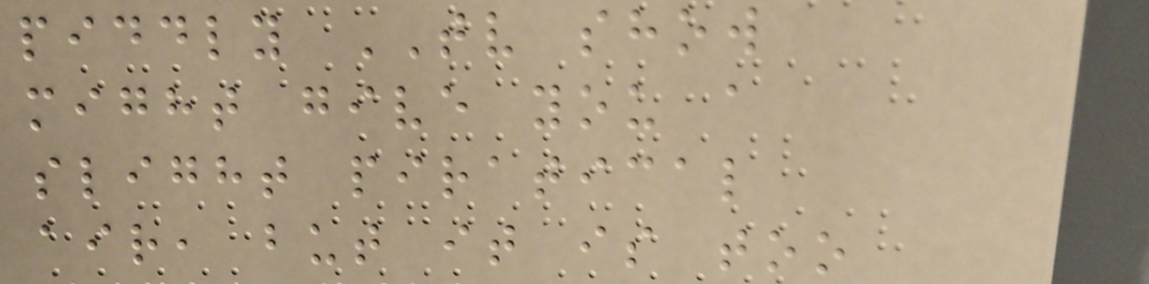piddly TV show
might give you a
slight piratical
air, but it is too
